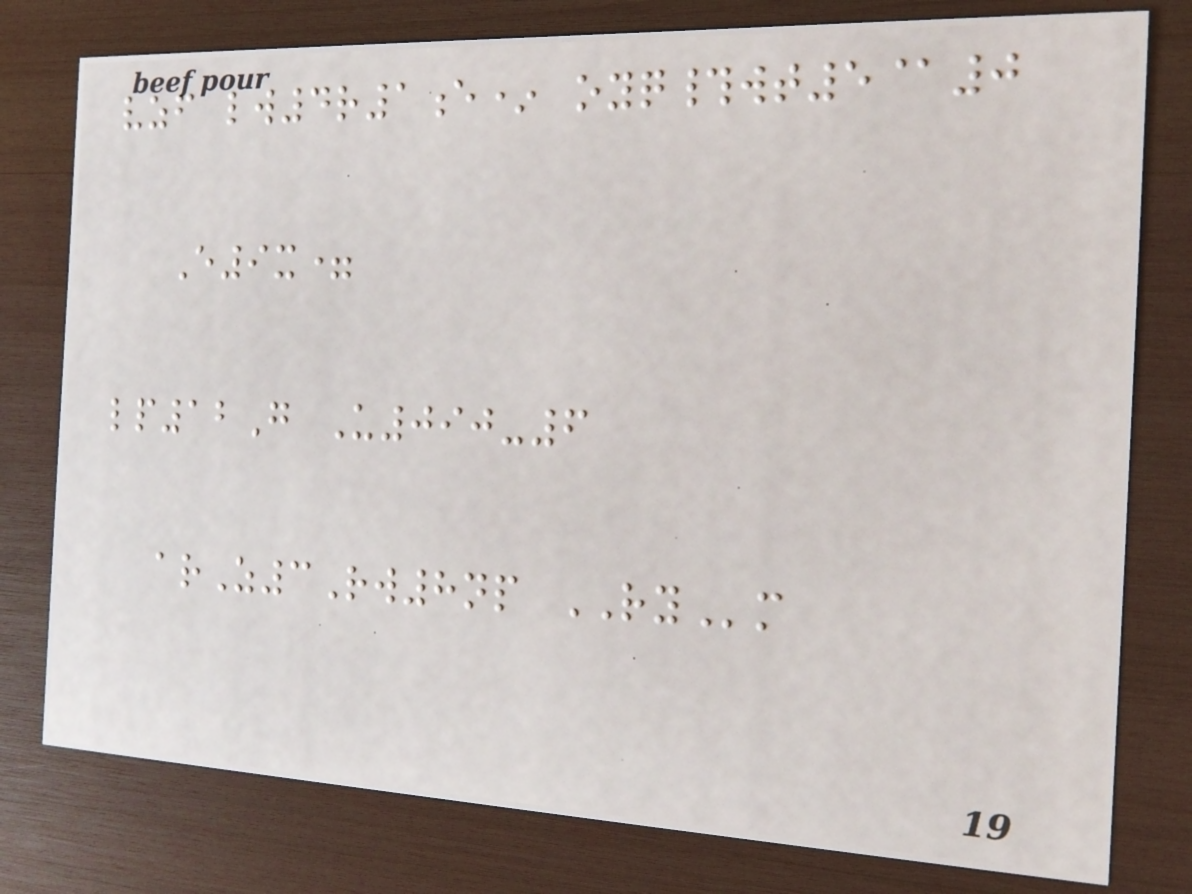vzf lw4r1e* oyq#wt5@0
E9x=
lp12G U090-6
arZ3Rw8np RYm
